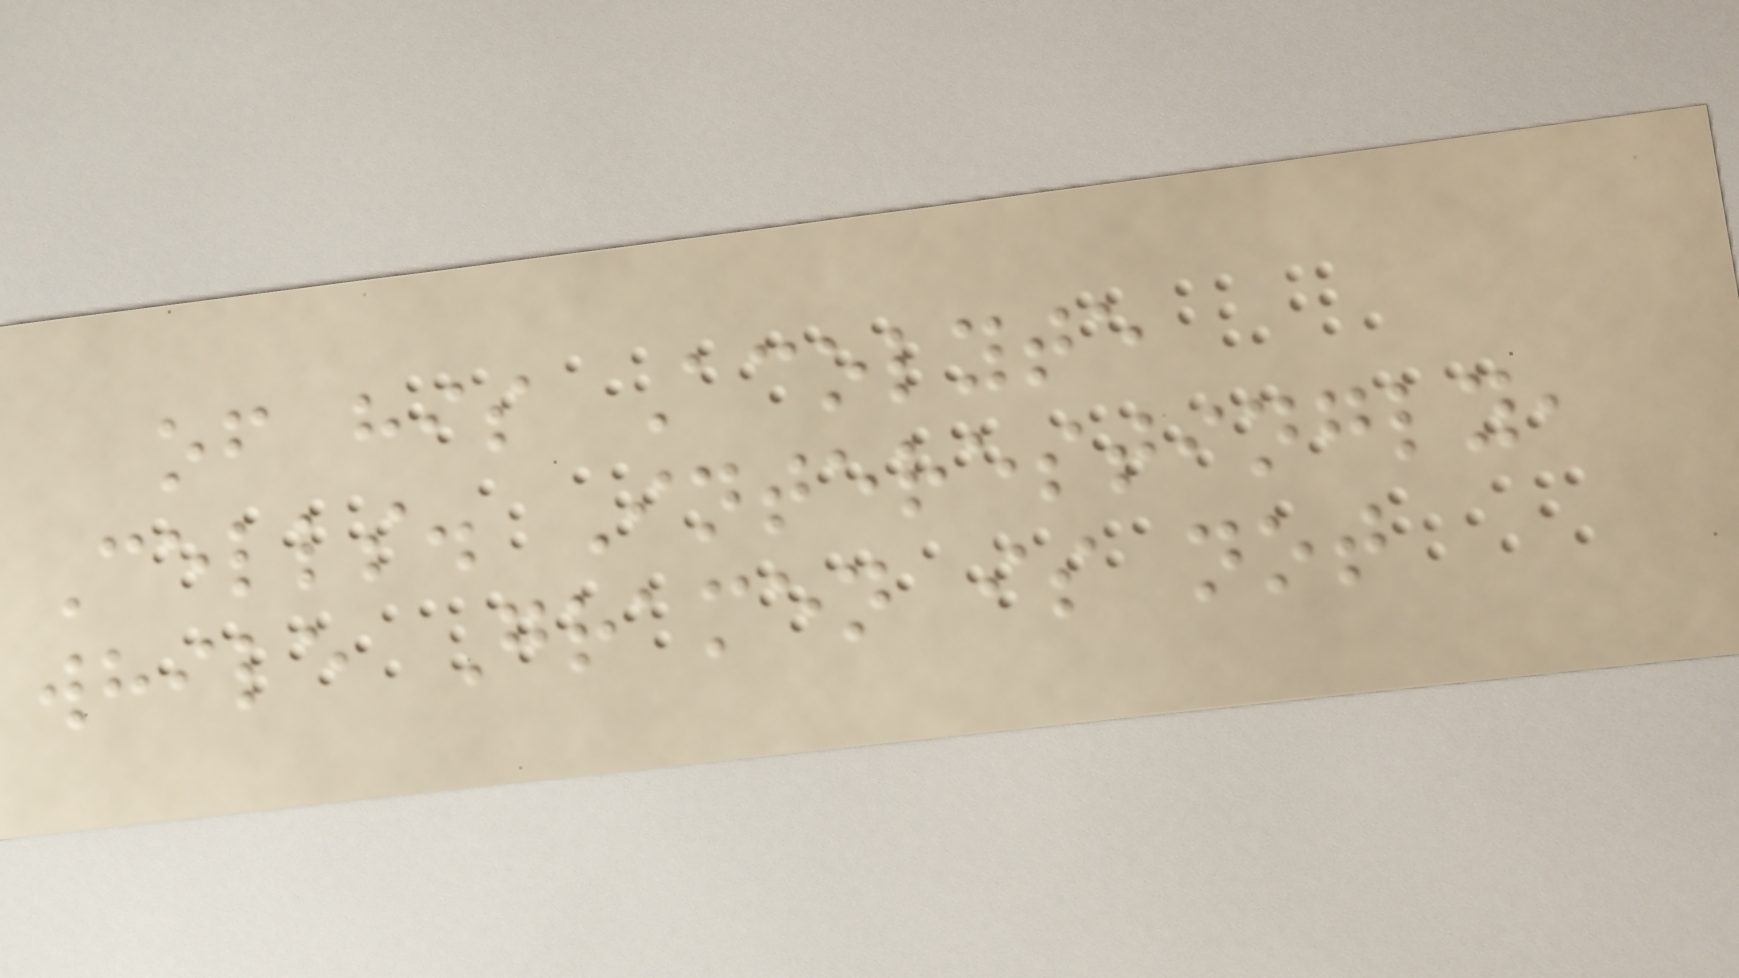of his Acolyte
Cells. Interestingly,
while Gramen is not
